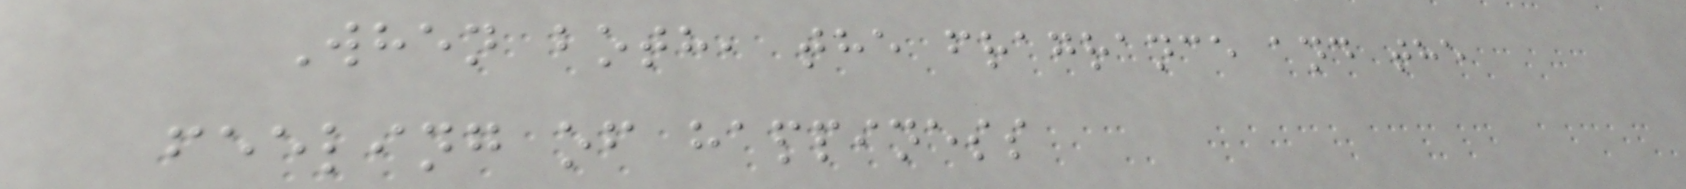When both, the fragrance and the
feeling of happiness
